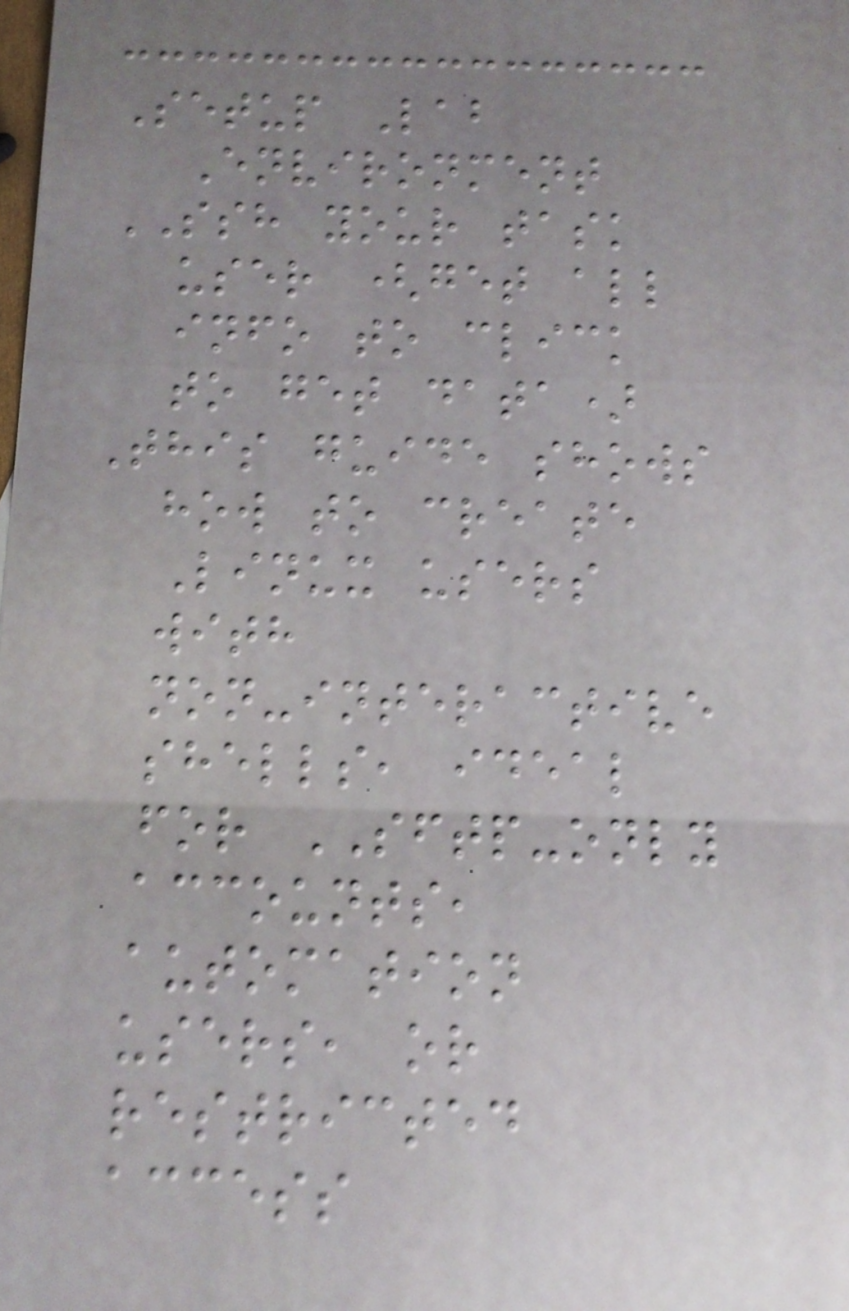Setup Lab
Environment
SSH your task
user (get all
info to click
to get data)
This guide shows
how to create
Linux users
with
non-interactive
shells, ideal
for SFTP-only
accounts,
automation
users, or
restricted
access
